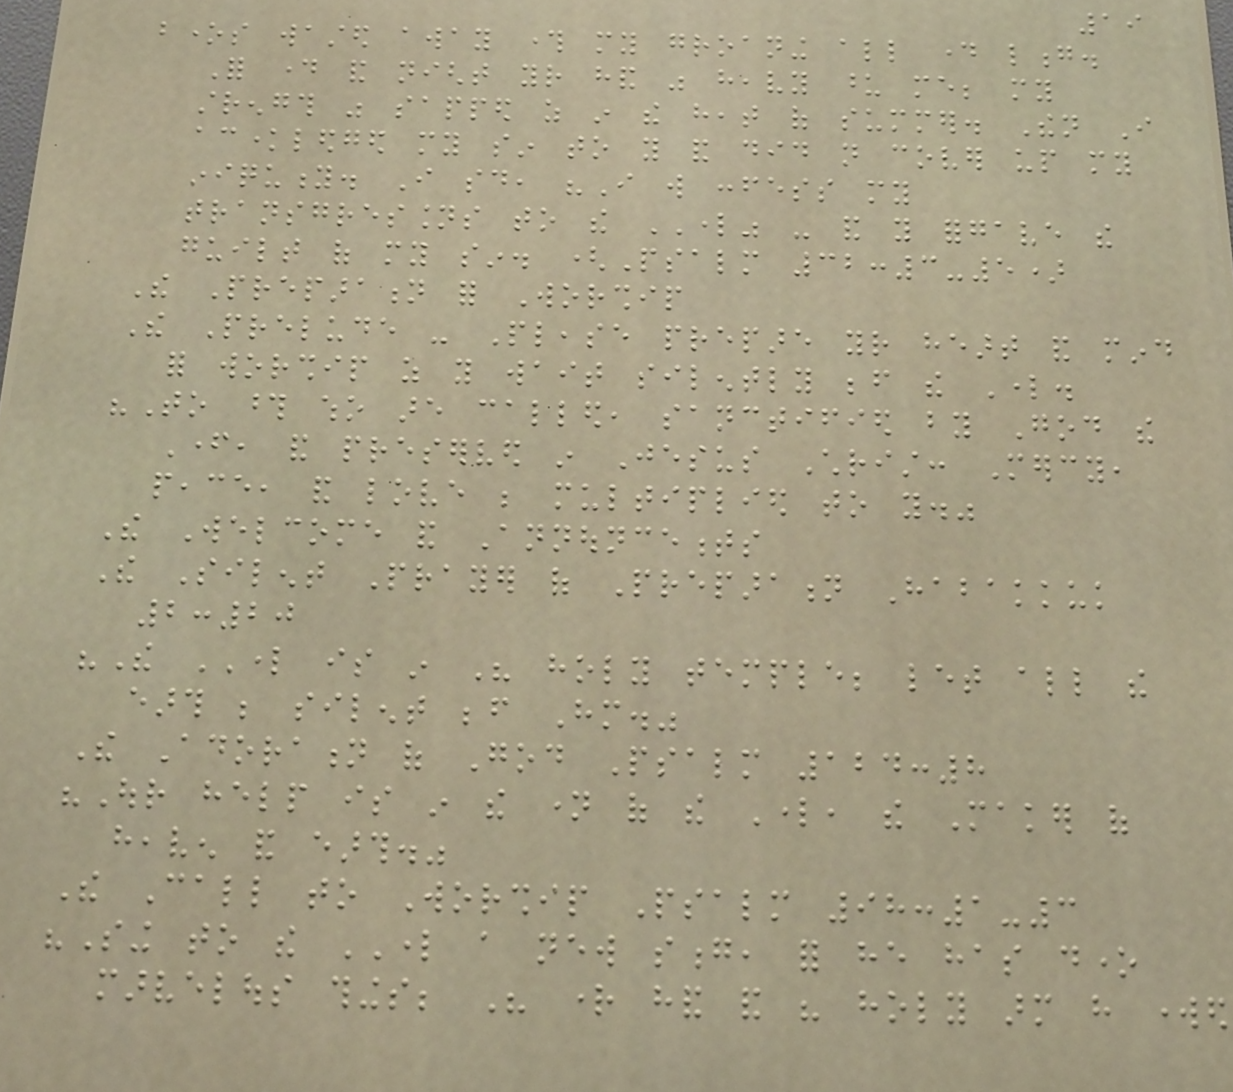19
bones wasted away through my groaning all day long.
For day and night your hand was heavy upon me; my
strength was sapped as in the heat of summer. Then I
acknowledged my sin to you and did not cover up my
iniquity. I said, "I will confess my
transgressions to the LORD" - and you forgave the
guilt of my sin. (Psalm 32:3-5)
The Preparation for Worship
The Prelude - Please prepare your heart and mind
for worship as you wait silently before the Lord.
"To those who are called, sanctified by God the
Father, and preserved in Jesus Christ: Mercy,
peace, and love be multiplied to you."
The Welcome and Announcements
The Silent Prayer of Preparation Habakkuk
2:20
"The LORD is in His holy temple; let all the
earth be silent before Him."
The Adoration of God Psalm 124:8
"Our help is in the name of the Lord, the Maker of
heaven and earth."
The Call to Worship Psalm 98:1-3
"Sing to the LORD a new song, for he has done
marvelous things; His right hand and his holy arm have worked
